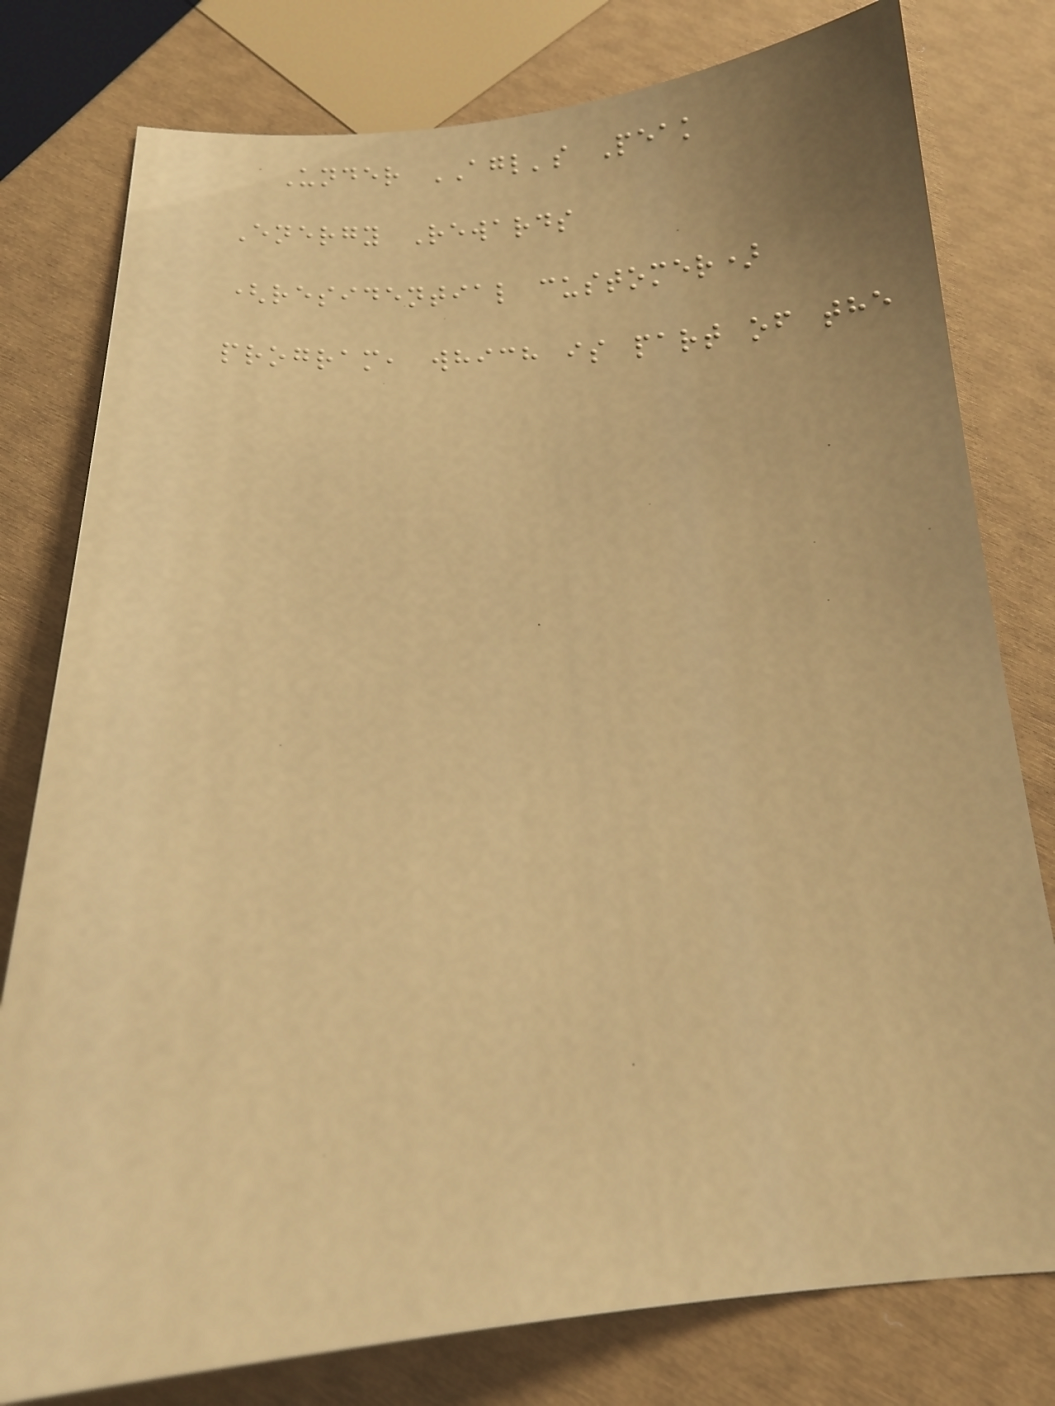Under AGL's Peak
Energy Rewards
(residential customer)
program, which is part of the
